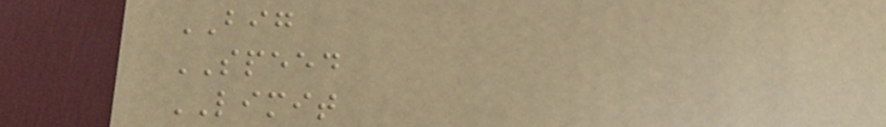BIG
SPEED
LIMIT
